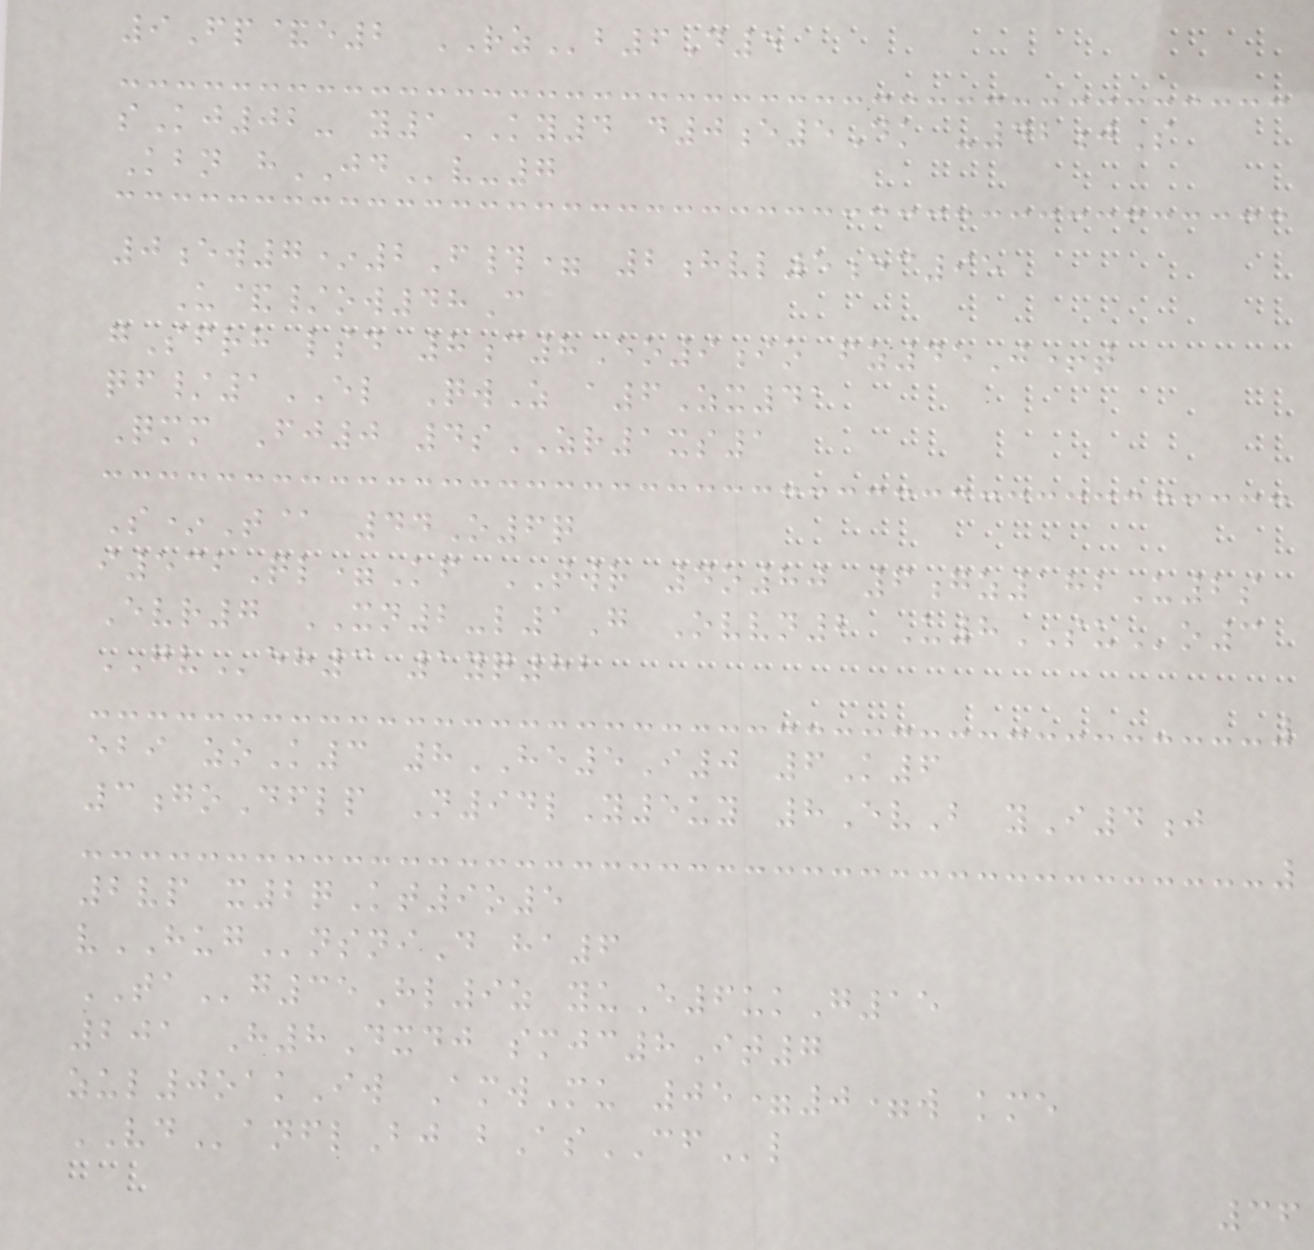9Fp&e2 RZb6D5
sKj02- y1KY4 d0e5Dk -42jS
Kbn hJDv-7
0ew7*2F#= 2hvl5ec95
U&/ow48C
gSfrh lsd 8c8Eo9io fz45J+t
qf/1EL QwZ a6Zx41
Qmm Fj0 4sZR1xs1
S*T@ 44O6q
i532Ql=Kf TWR 4o80 6gz182U2s
Evr7 XN2-l1G Ovvn2 U8SUo3
GVeh3 1yq82
ebi zoK3 8HE5I0 6K6
3goDflp N94lY5uy 8EvB yI4j
2vp x2qKt9o5
vHUGnsniD ha6
TAg35Hl9z yuE6ukG15
201 H8Dxdj smjc8It7
zul0oakIw AmwMu 05=0=w kme
VDanflBj bAsCFl
36
